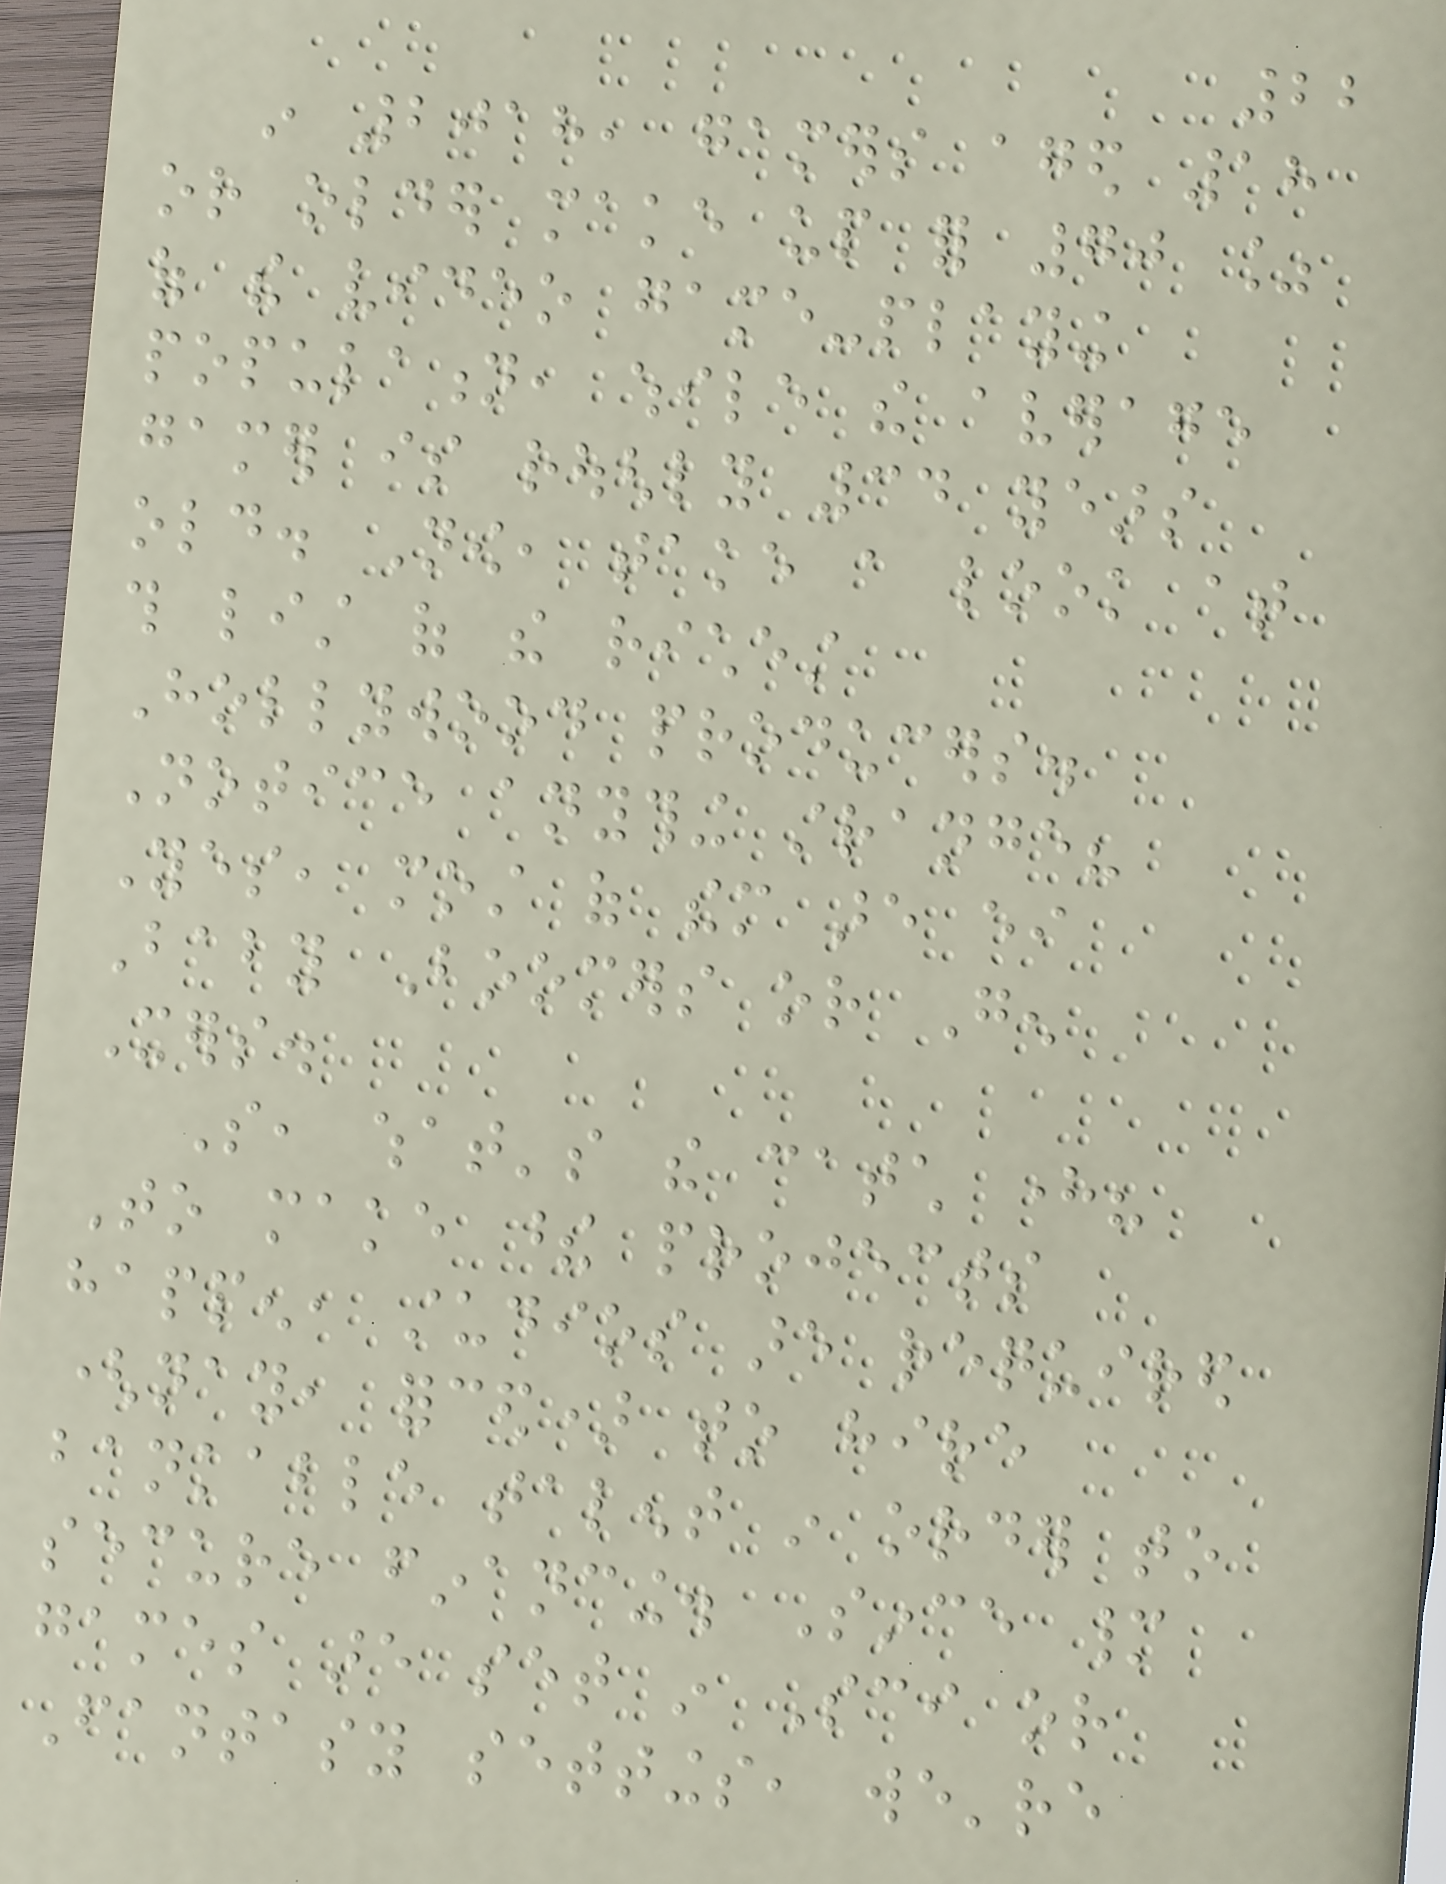22
in 2018, gamers aged 18
or older make up for 70 %
of the video game-playing
population, while the average
gamer is roughly 34 years
old. Now, take a look at
this list of the richest
Hollywood producers.
Notice anything strange?
Yes, most of them are either
Baby Boomers or Gen
Xers.
So, what's the catch here?
To make these projects
happen, studios are required
(nay, forced) to hire
bankable talent in order to
secure financing. Since many
games are set in Sci or
Fantasy settings, we're
